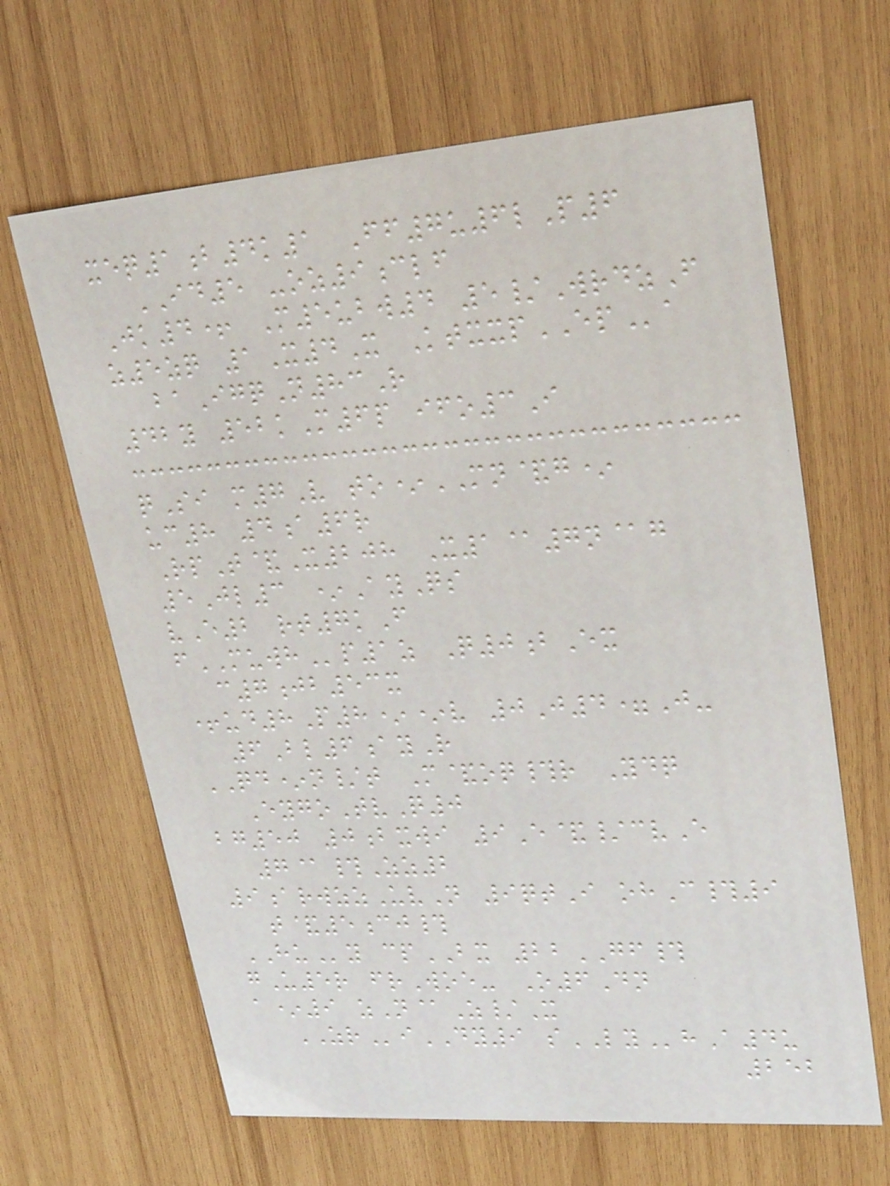xeq1b4k1 Ff7u6lP6
ID5 -oz9clf
Jk4+ M5ubw4 5/WrdzF
z5zq 1X4X KtxxpEPa
baIgqN83R
42y 52kM6p ifo3I
qSi m7V to*MN&g*
uc8 4a6r
RpT&X208 X1@7n@g
5Jl3 *AyQs
vE2 rt7kF
fMUWHp1z Q0bEx
c7jb53x
+ud8P8**v 0J4=J-
6Bl6ayR
QD*n/t M&oq#r Ydq
EygoTvQ0
bg50 0bxwi 9E&/cvE
7@#Zz2
9arwzzUvN 9qtI ohC#9
t&5cj#
HUy cpBX 22GF#
gU5r frWoe- O6Dn
a*9 zN@Z/X
ZRiDY9 sLYhA4u
252
